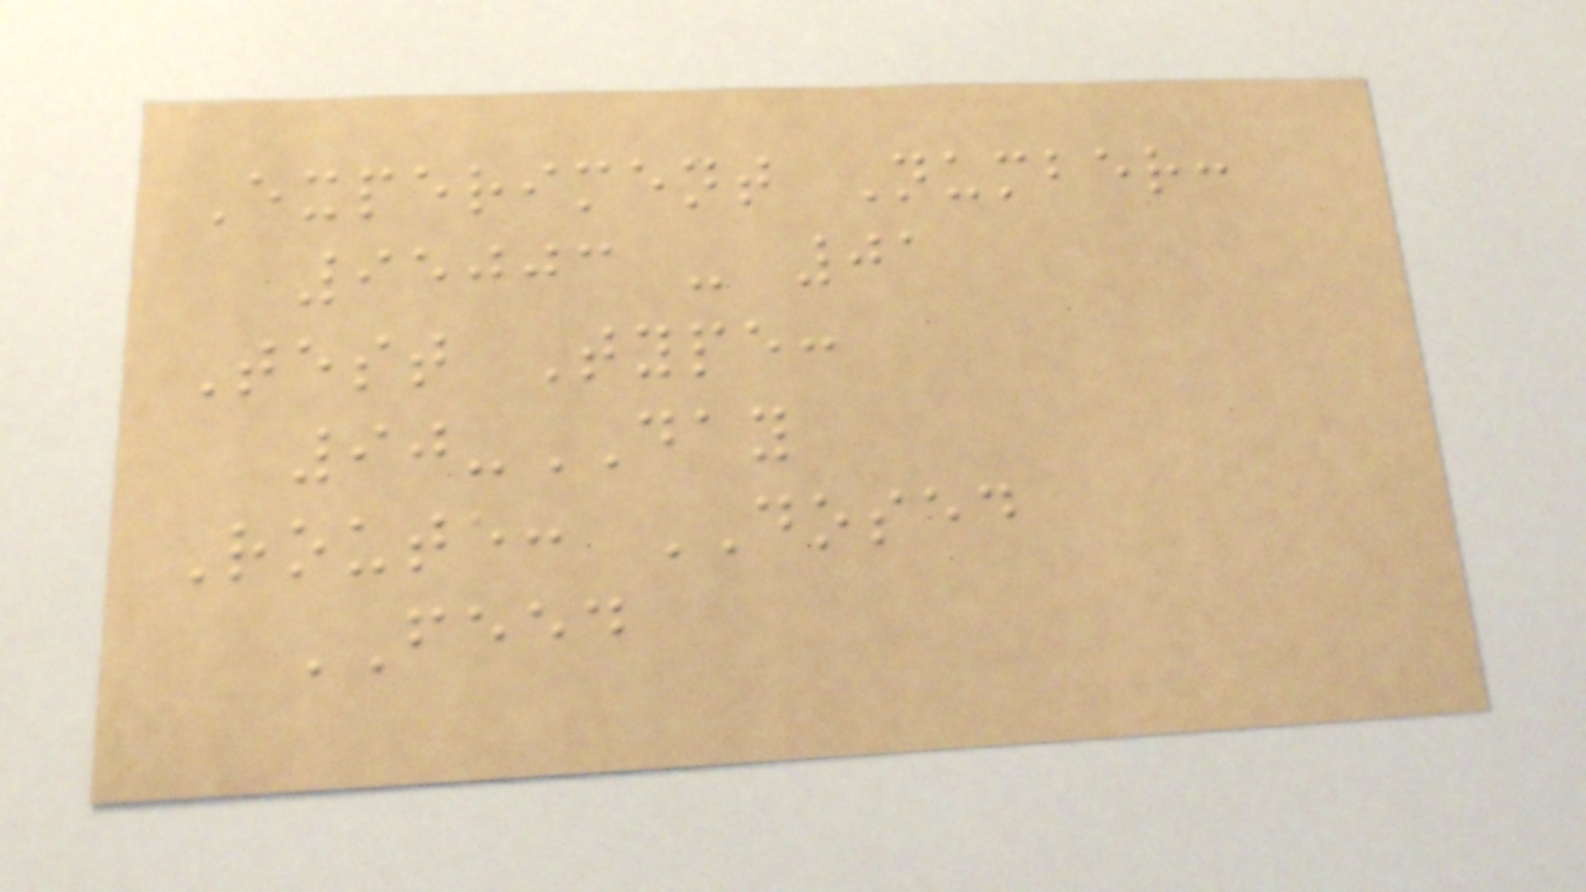Experiment Number:
95003 - 01
Test Type:
90-DAY
Route: DOSED
FEED
